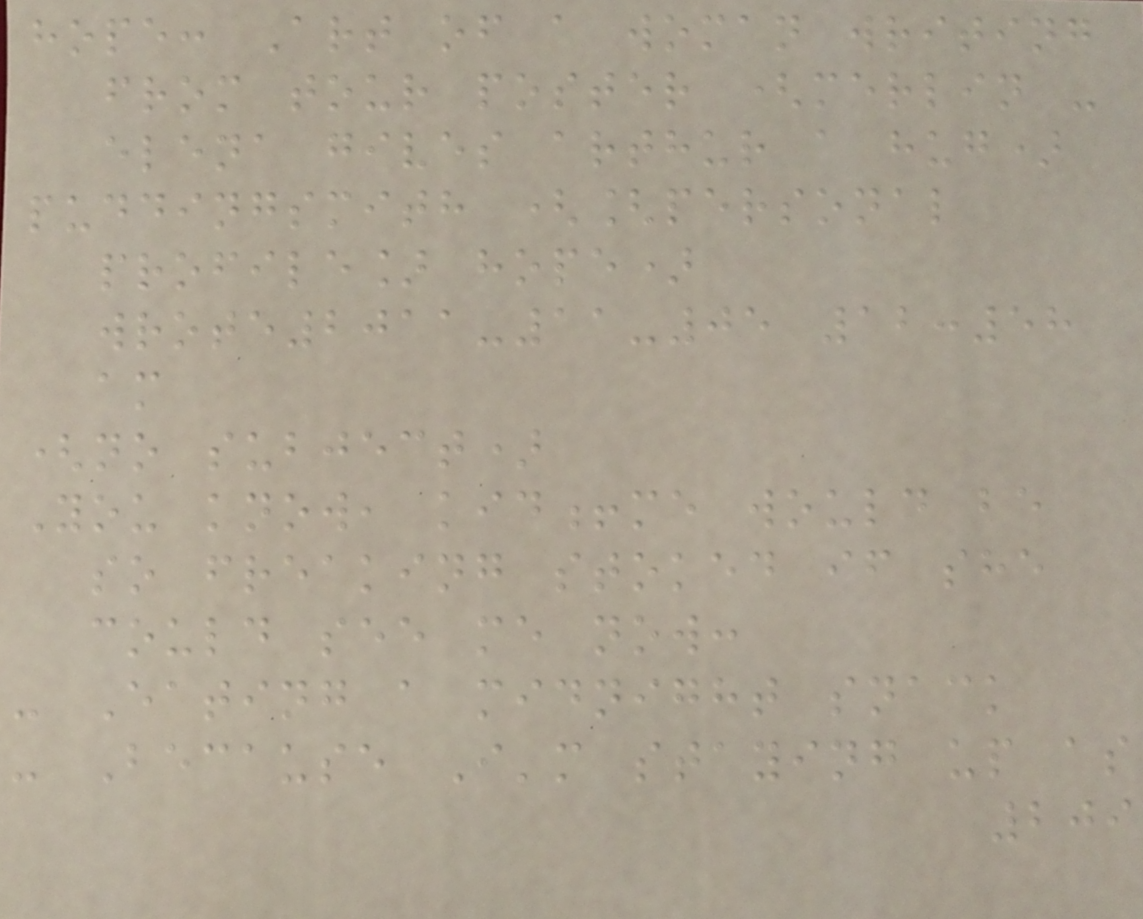hope: Art of a woman writing
from tour poster (merlin -
elena gives arthur a hug)
puddingsmith ([personal
profile] hope)
wrote2011-11-05 12:58
am
(no subject)
You know, kid!me would be
so freaking stoked if she
could see me now:
- Eating a midnight snack
- Because I'm staying up as
209
